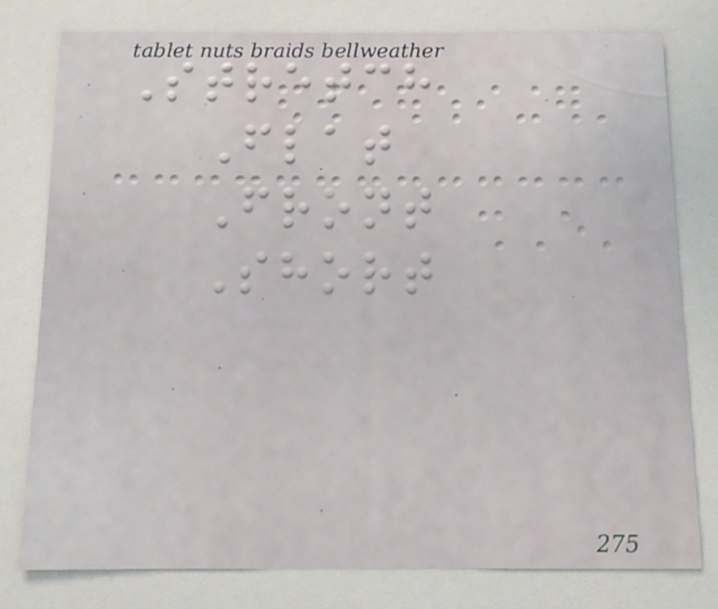Stretch
Flat
Front
Short
